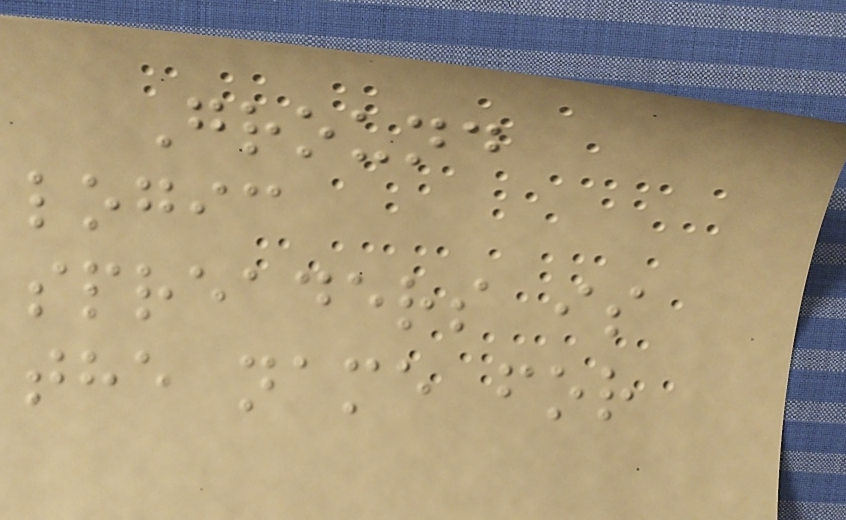Ground
logic
spreaders is
the name for
